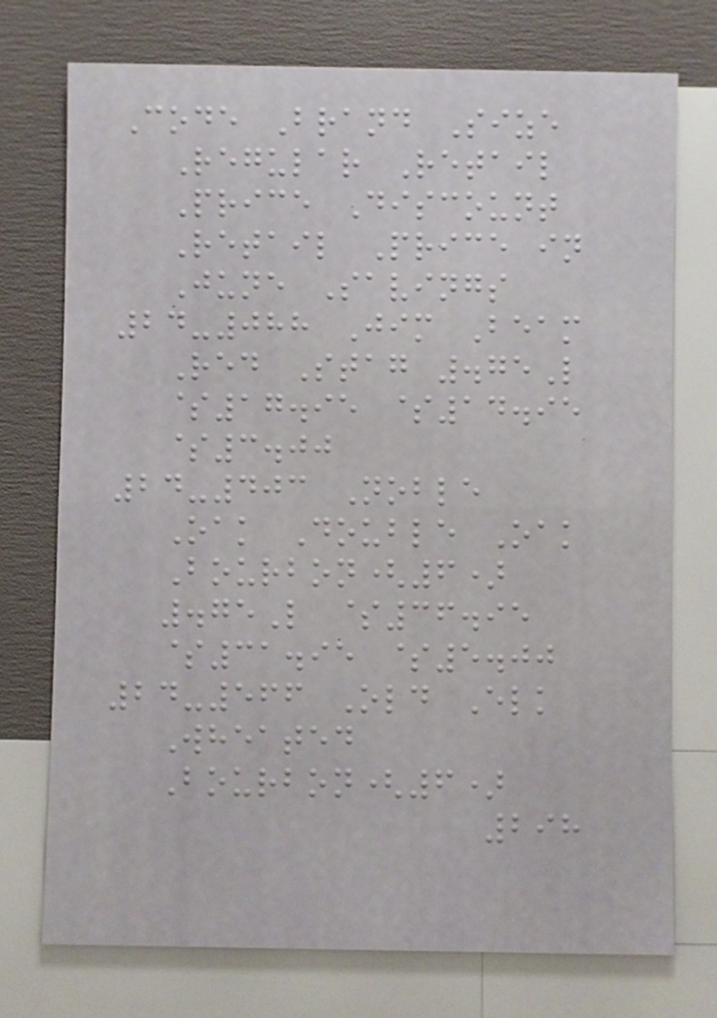Code Brand Size
Regular Retail
Price Discount
Retail Price in
June Savings
24-088 Jim Beam
Red Stag .75L
$17.95 $14.95
$3.00
24-403 Noble
Oak Double Oak
Bourbon(6)
.75L $36.95
$31.95 $5.00
24-566 Old Elk
Wheated
Bourbon(6)
298
